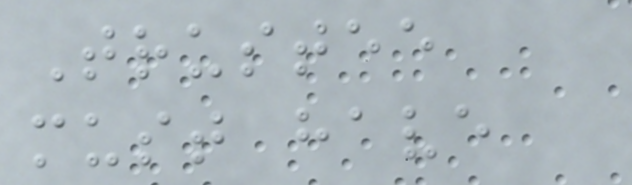Trustee
must have
